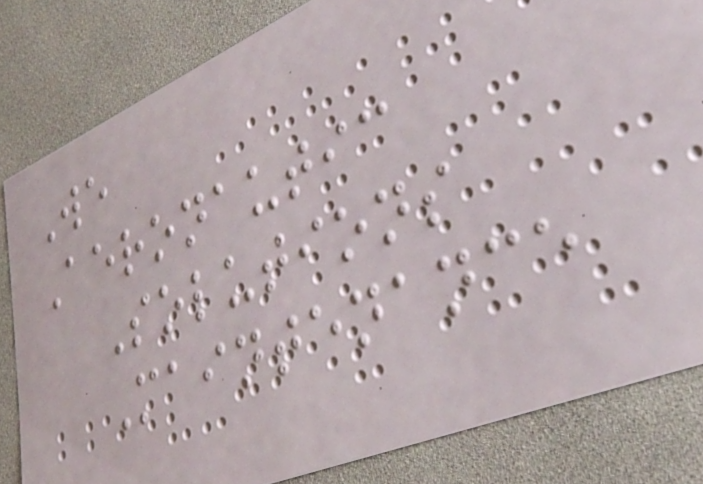We
Aeronautic
Solutions
Maintenance
